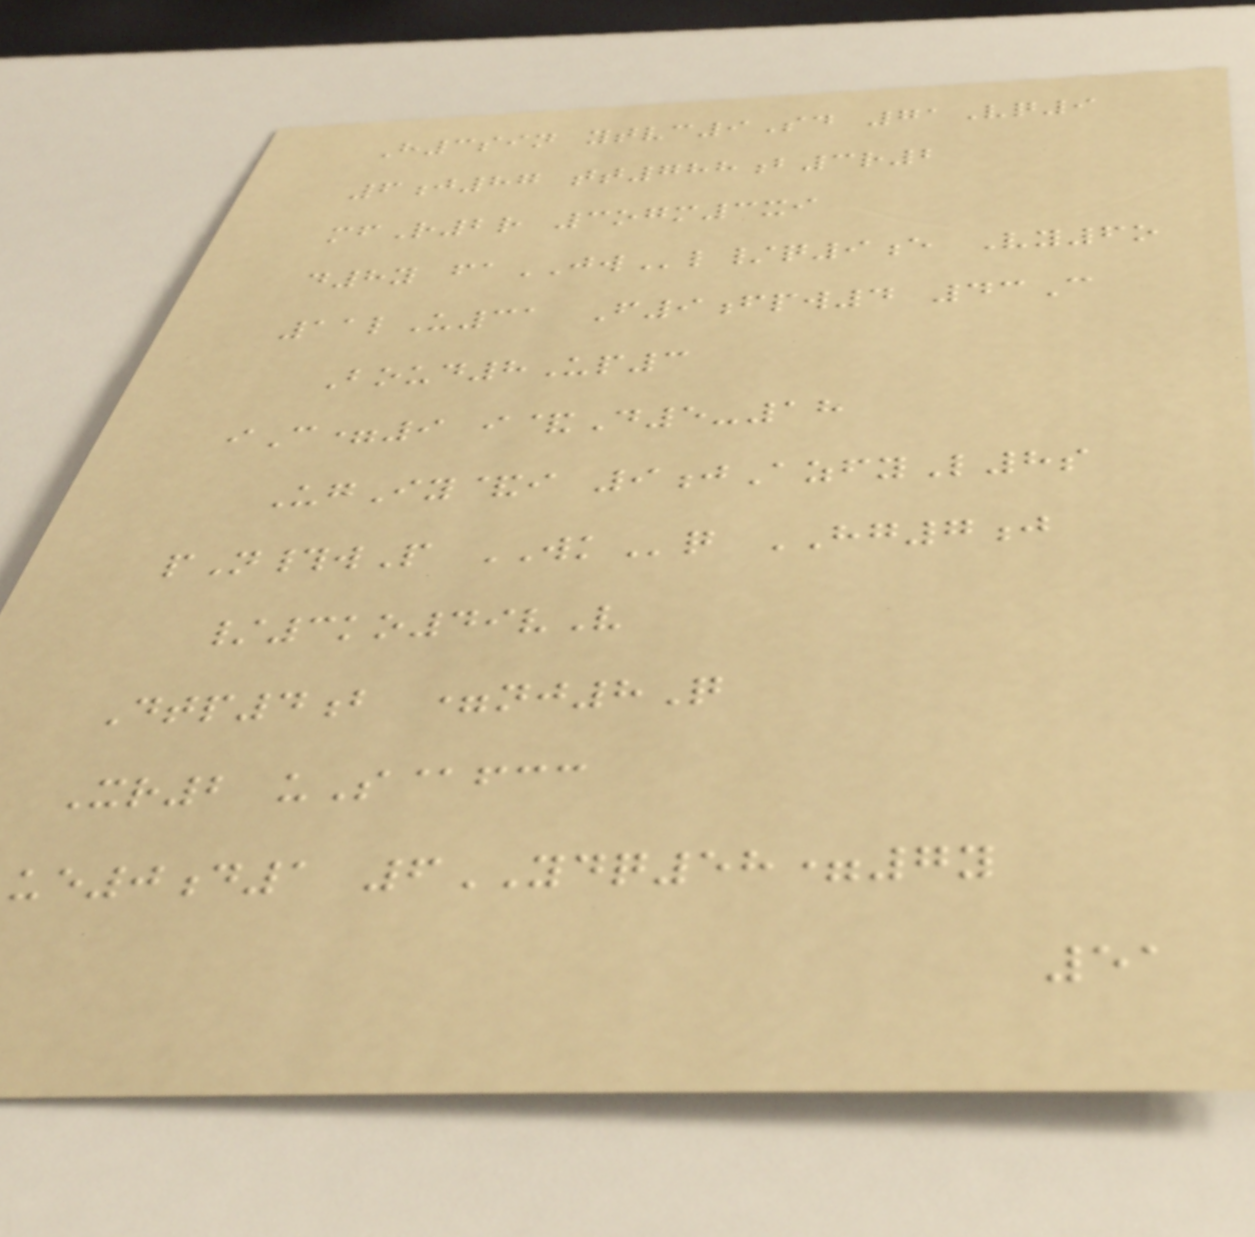H3sin ytvc9Sd 71Vq9
6j87 tt788b3r2
mfR2r 3ogm3xi
d8y faJWl/q9e Vy6o
11lU31 F9fpw4 43C
Boud8Up3
iC=9 i&D5-18
UgIy&i 9jAzfyL8s
pN#wP WKq HG7j
/3ko49vV
Dtp4b =nj8Q
Xr2 uS@fcc
ue0d1 6YDQ58=7y
51
